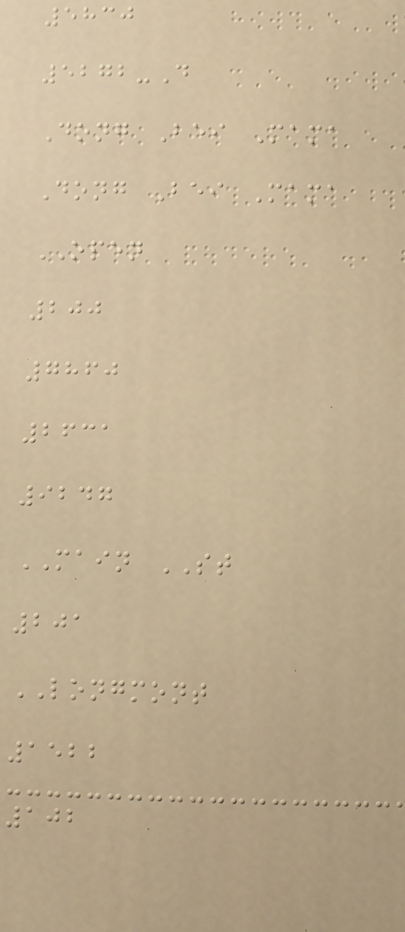5830
5272-D
Dong Bei Mama
Dong Bei Mama
OPEN
200
7860
2631
9247
MAIN ST
201
LONGMONT
1522
102
